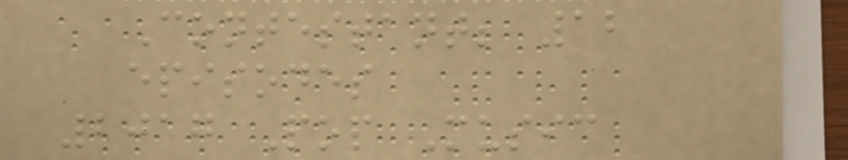Contestant; 12
episodes
2017 Pop Music
